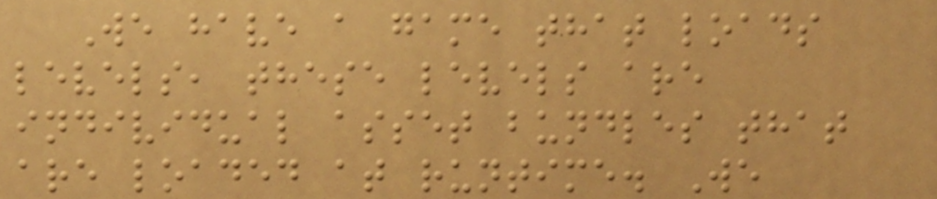We have a game that loads
levels, these levels are
individual asset bundles that
are loaded at runtime. We
